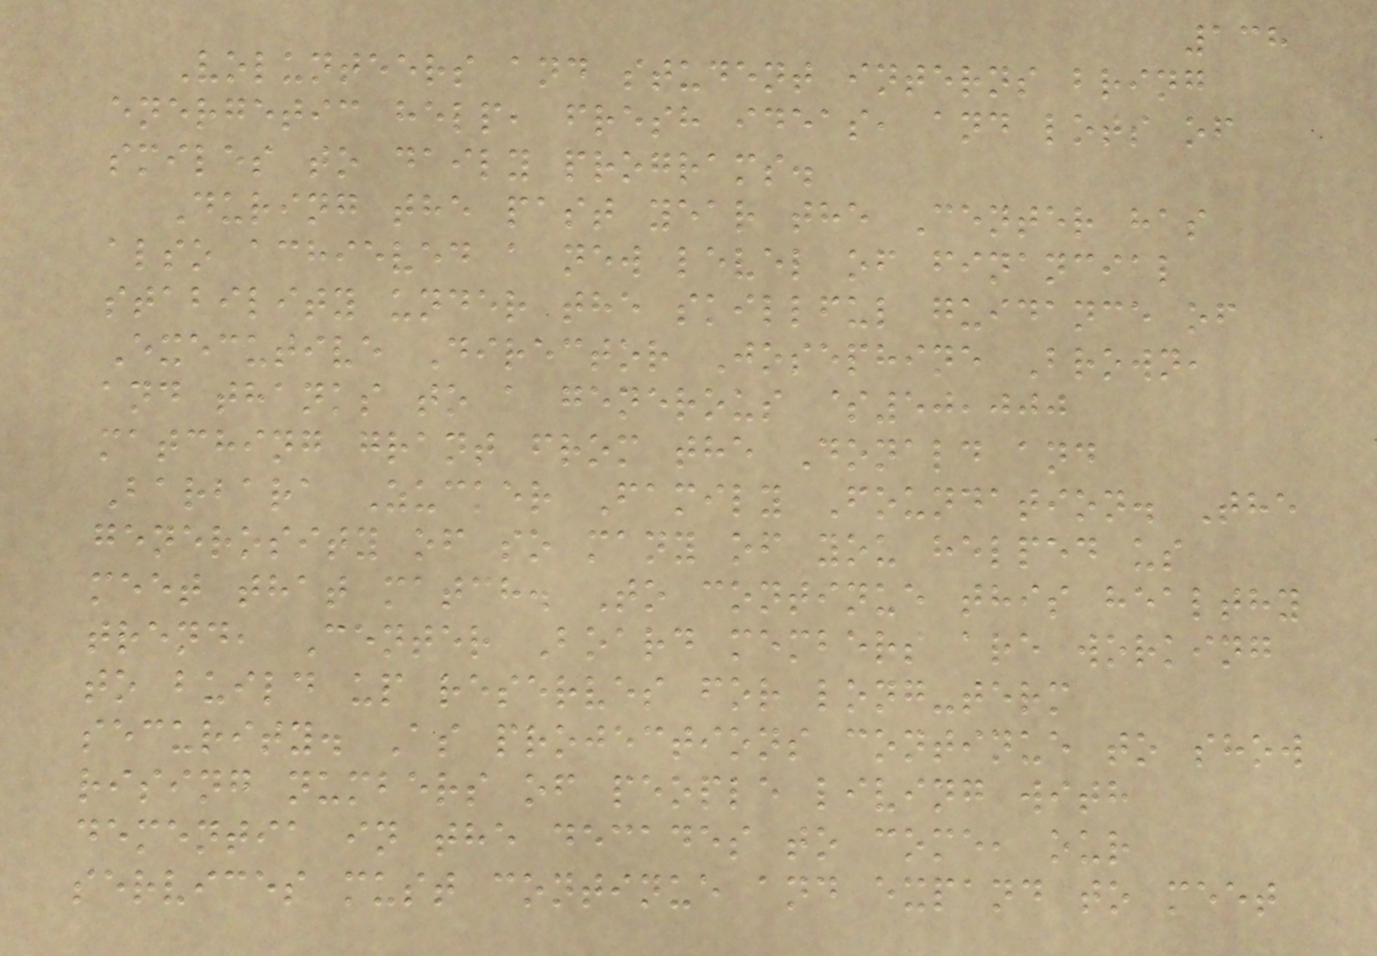138
Volunteers and student interns bring
energetic help, fresh ideas, and lots of
smiles to daily programs.
During the past year the Center has
also achieved a new level of financial
stability under the skillful guidance of
Executive Director Josephine Brown,
and thanks to a generous $50,000
matching grant from the Donald and
Barbara Zucker Family Foundation. The
generosity of so many of you helped us
meet that match. To continue this healthy
trend, Center Board members are working
to build up reserves for long-term
security. As projections continue to show
rising numbers of people living with
dementia in the decades to come, our
services must continue and expand to meet
